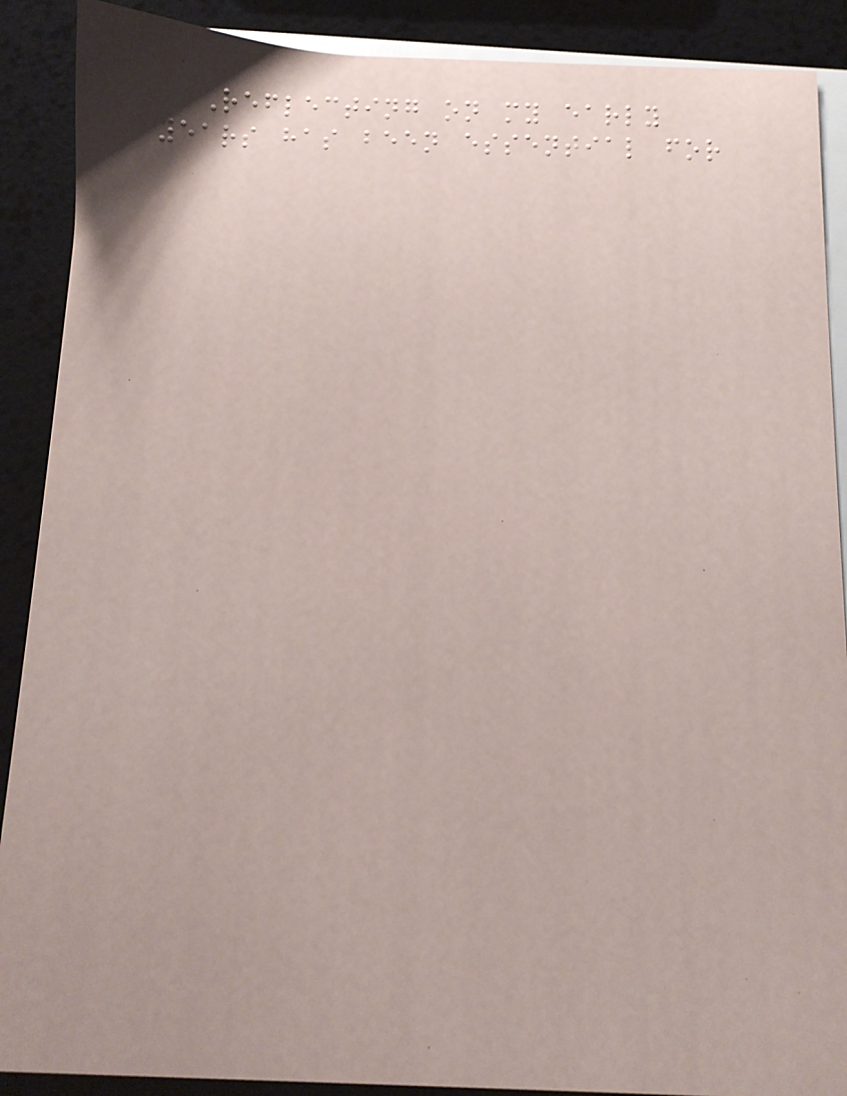Reflecting on my early
years has been essential for
